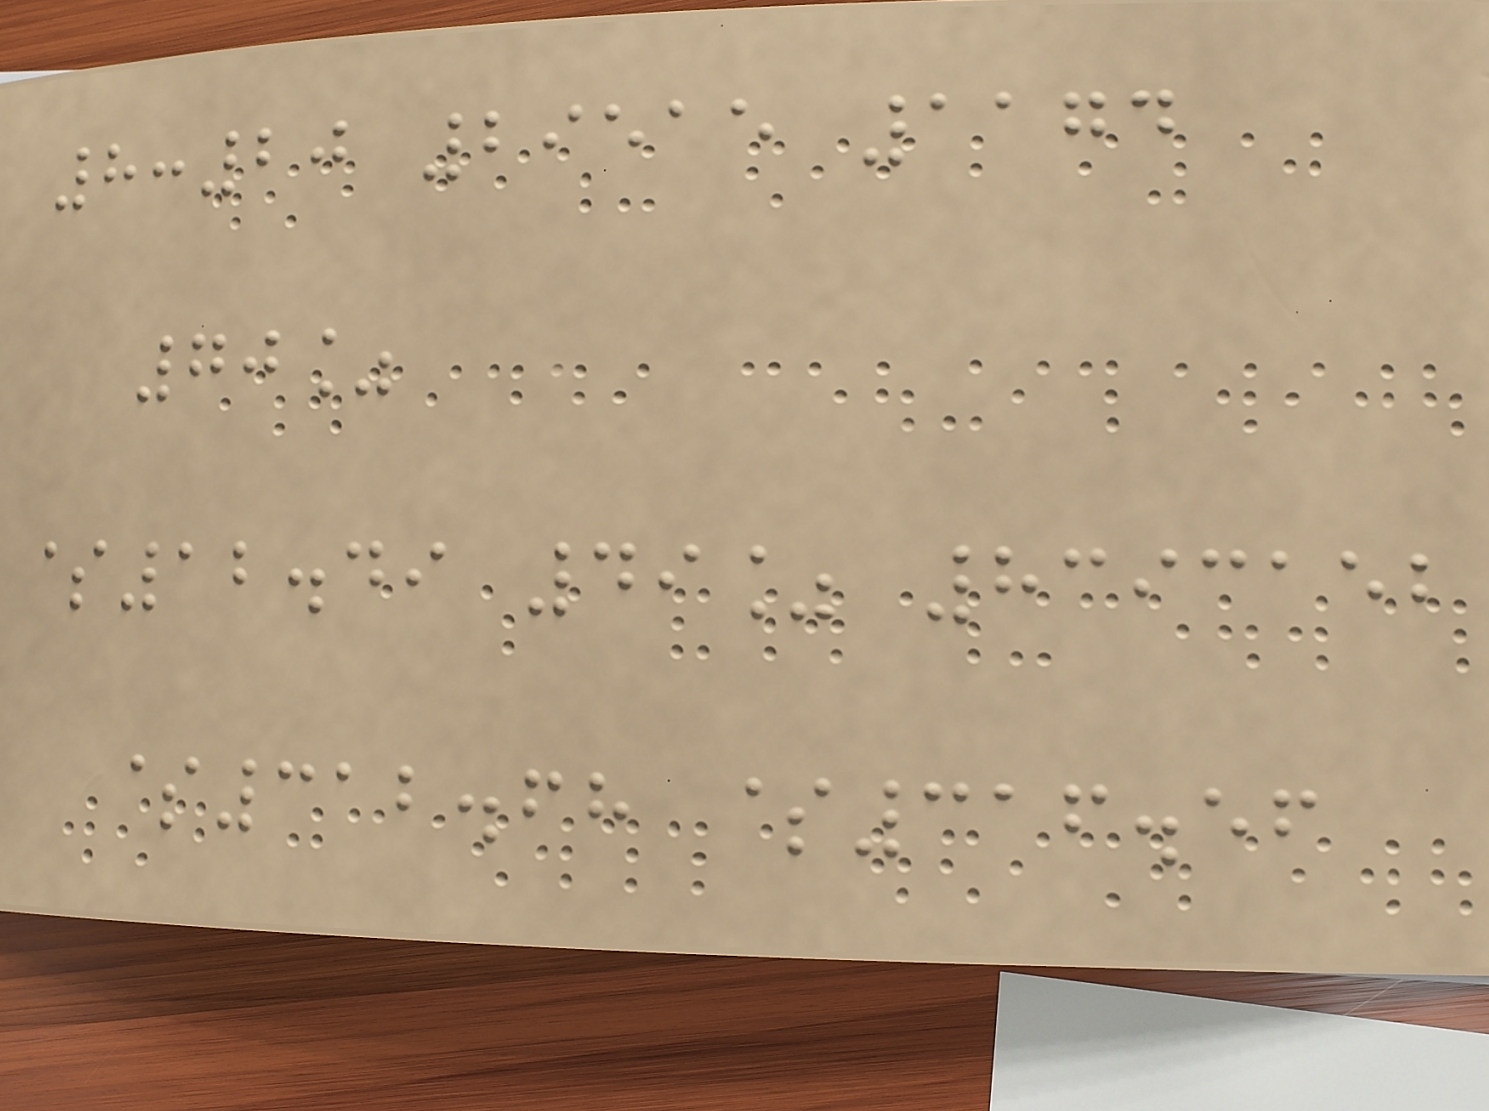8:20 29515 1174
70%
$12.49 49% 8393152
$312.68 $316.56
